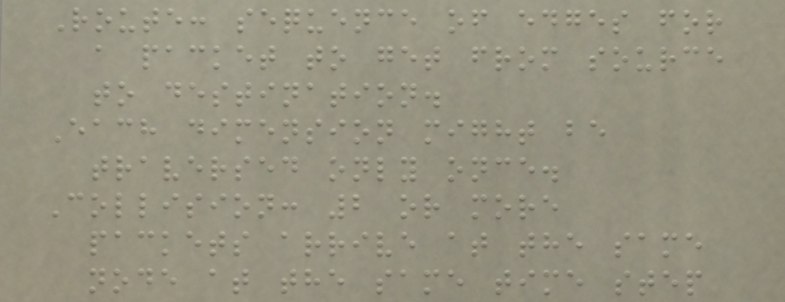Route: sequence of edges for
a packet to get from source
to destination.
Each dimension might be
traversed only once.
Collision: 2 or more
packets arrive at the same
node at the same time step
